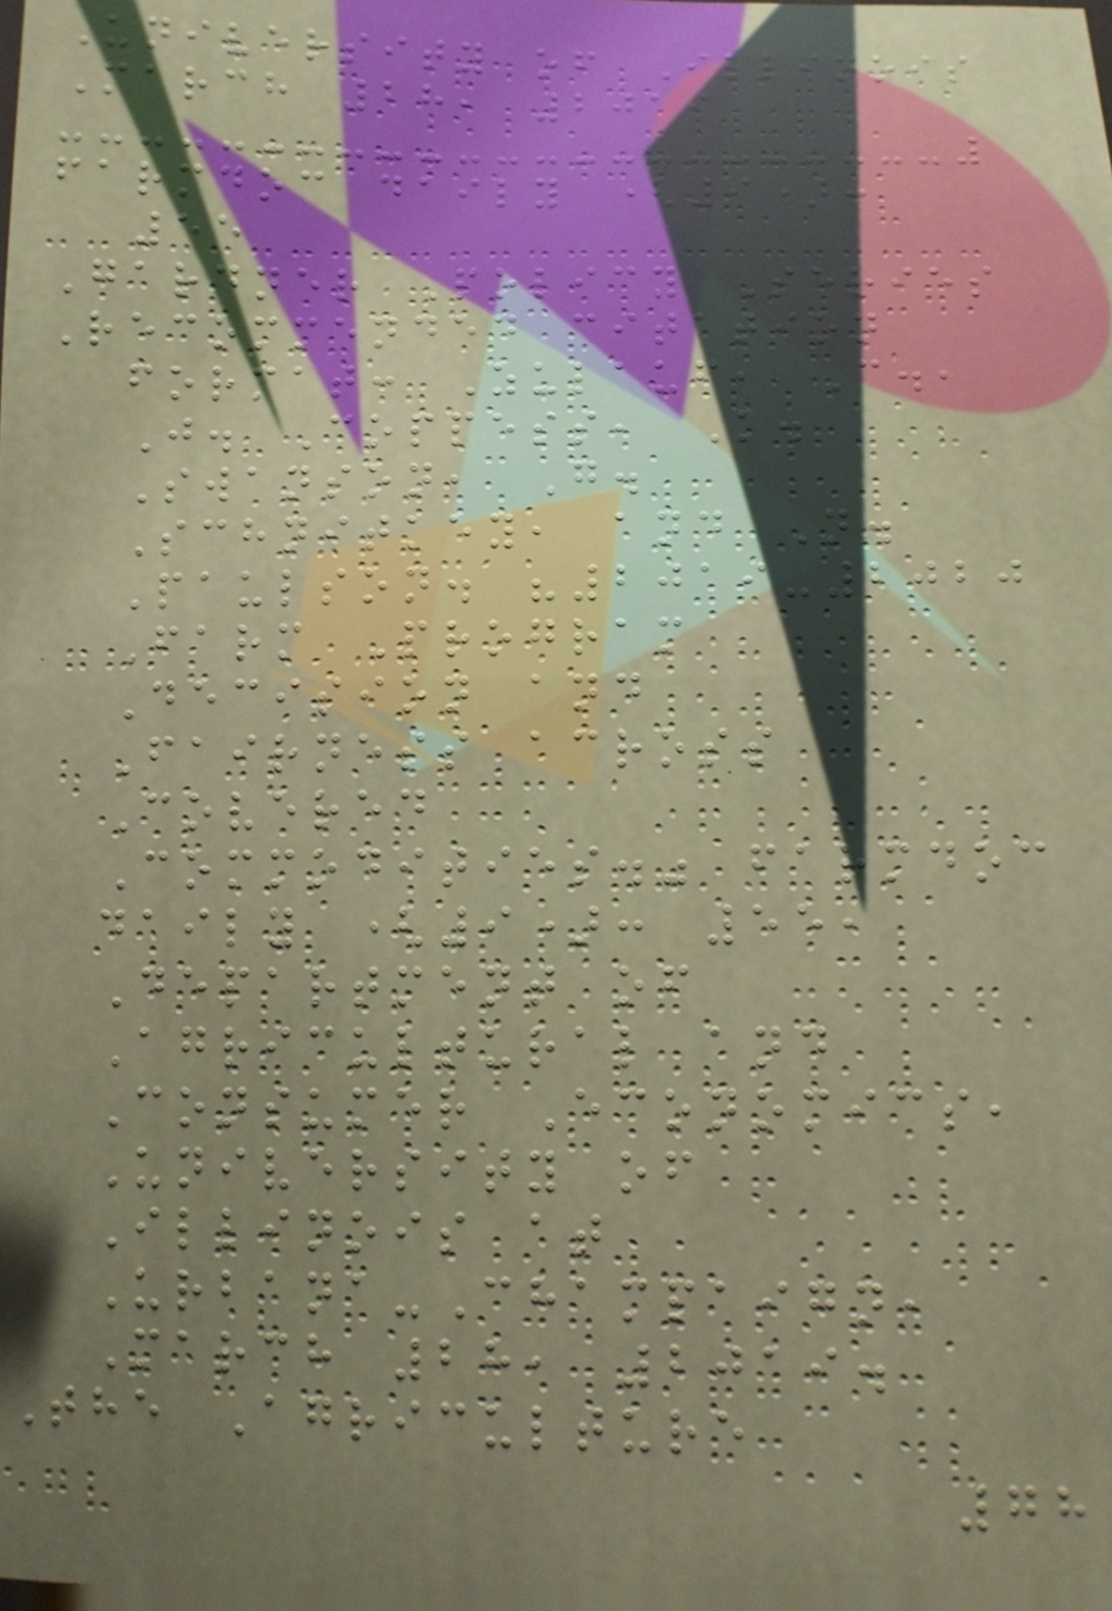University of Illinois
March 28, 2019
farmdoc daily (9):
55
Gardner Policy Series
Recommended citation
format: Zulauf, C.,
J. Coppess, K.
Swanson, G.
Schnitkey, and N.
Paulson. "2019-2020
Farm Program
Decision and
Fairness across
Covered
Commodities." farmdoc
daily (9): 55,
Department of
Agricultural and
Consumer Economics,
University of
Illinois at
Urbana-Champaign,
March 28, 2019.
The Agriculture
78
